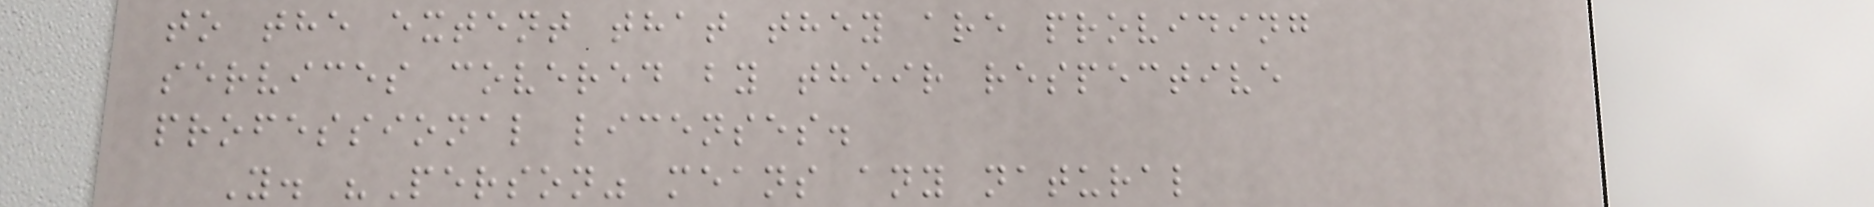to the extent that they are providing
services covered by their respective
professional licenses.
Y. "Person" means any natural
